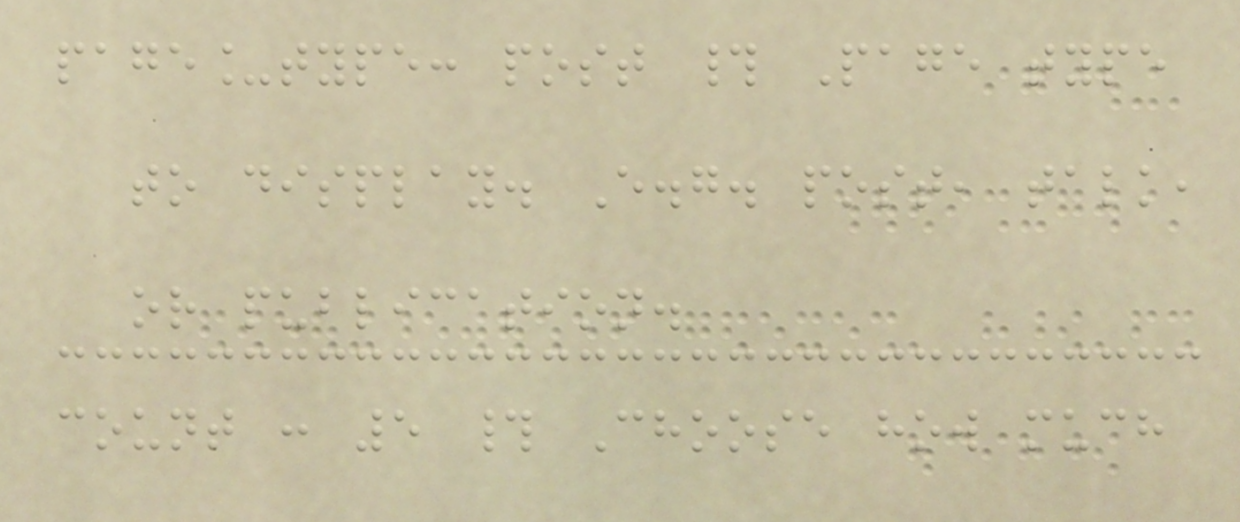page_type: post # Page type
to display. E.g. post, talk,
or publication.
count : 5 # Choose how much
